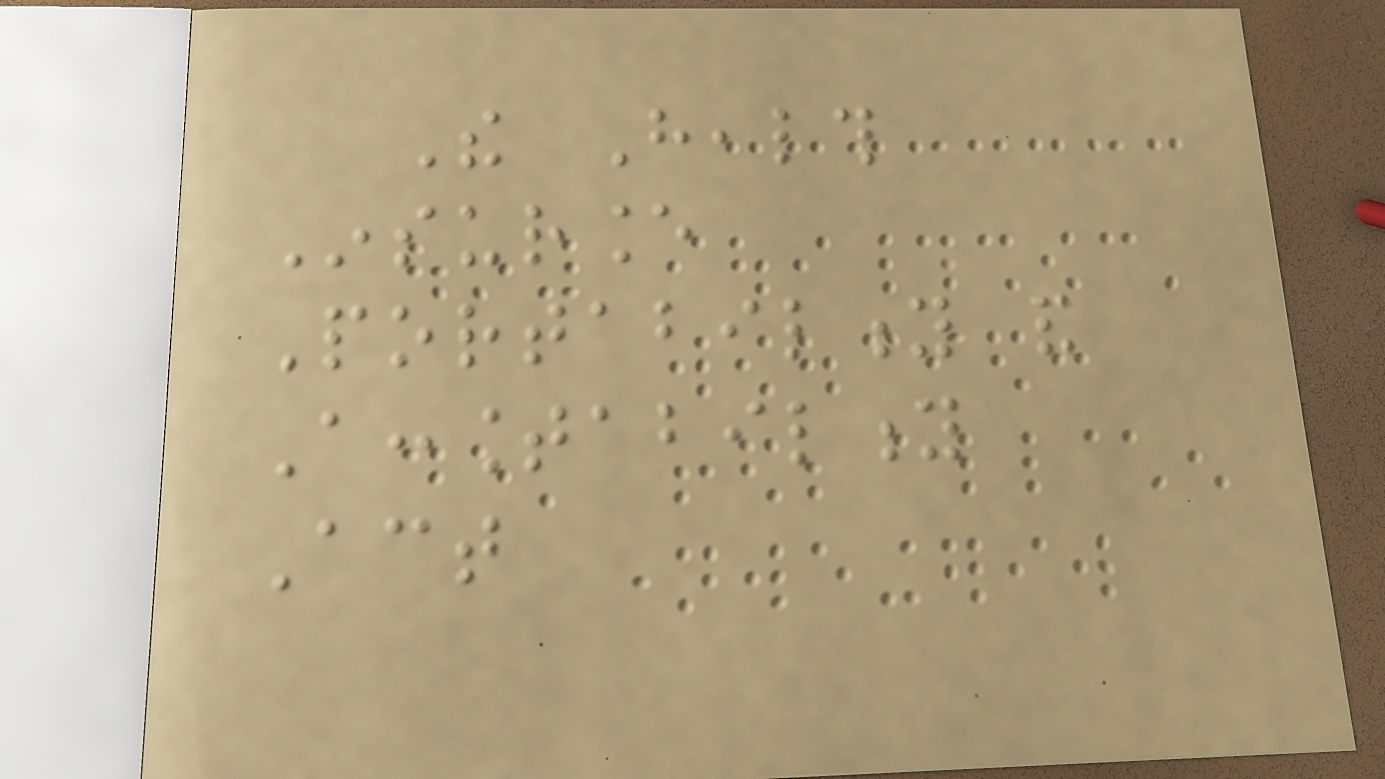The Health
Insurance
Portability and
Accountability
Act
